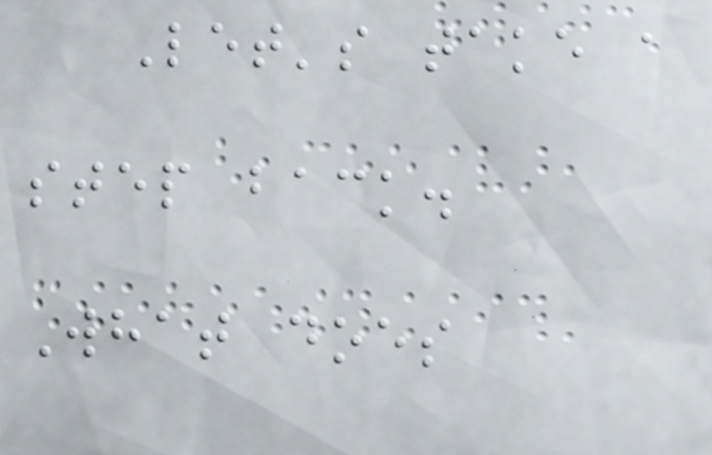Let's take a
step back.
What does
